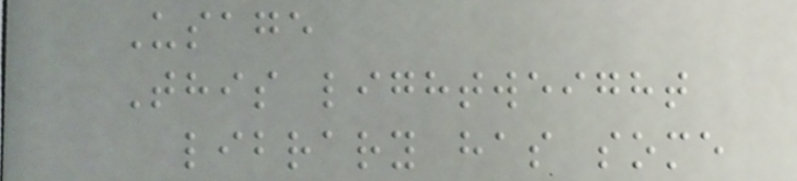Usage
This lightweight
library has some
